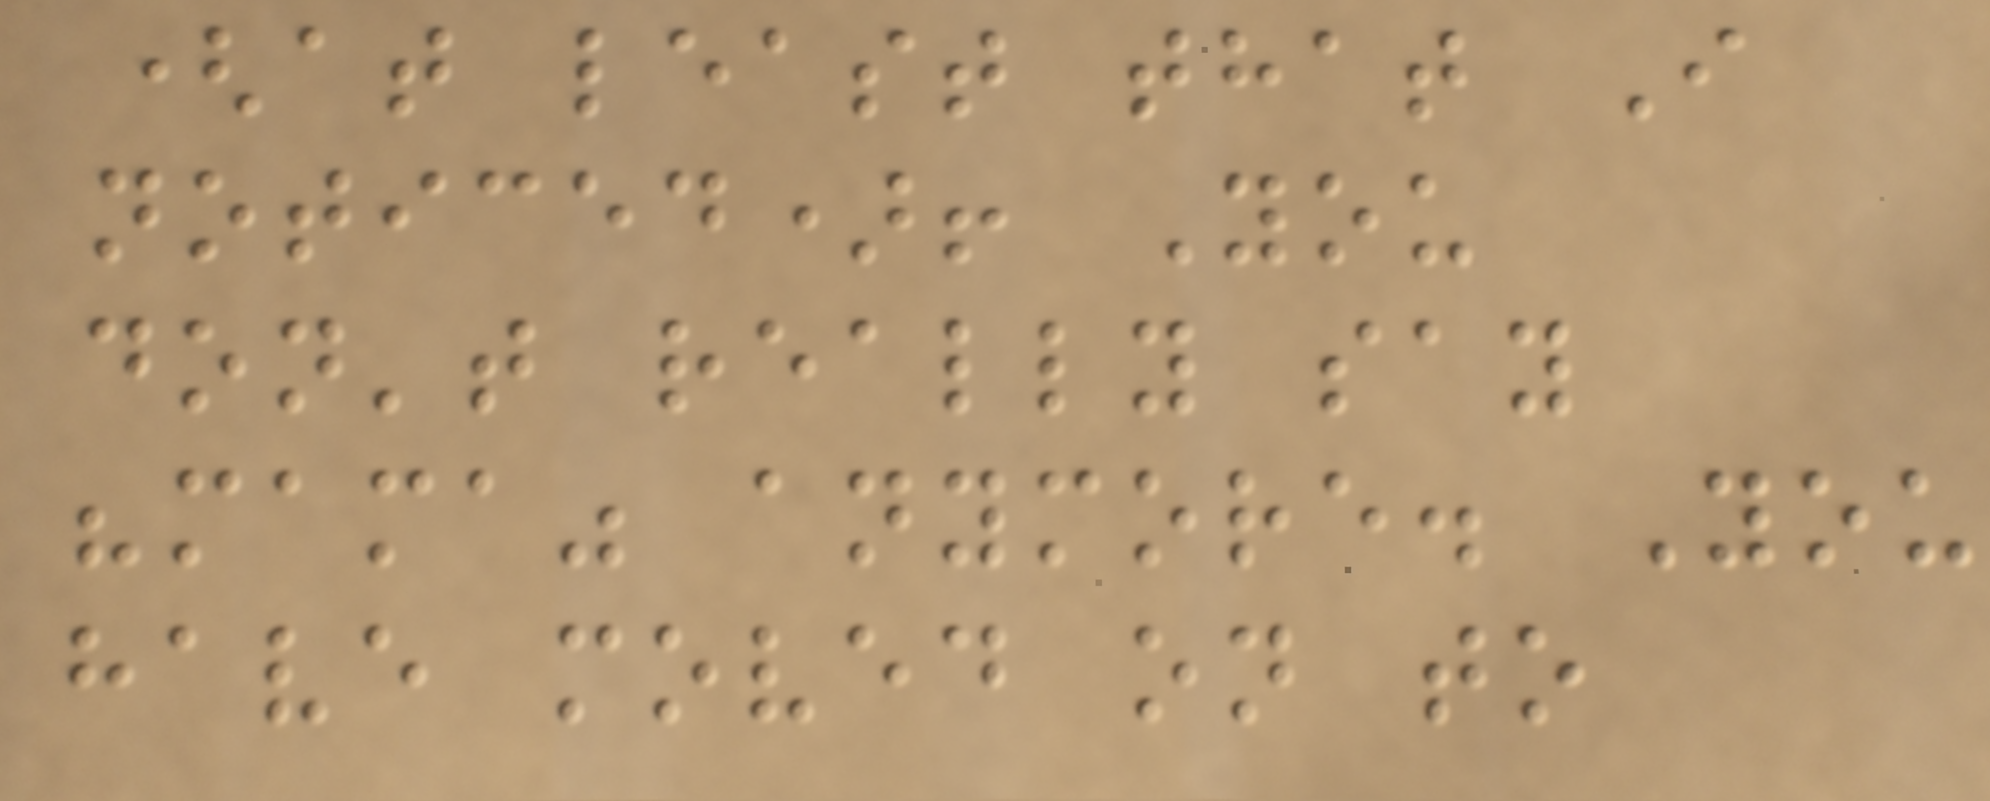(at least that I
noticed)! You
don't really say
"mama" anymore. You
have moved on to
